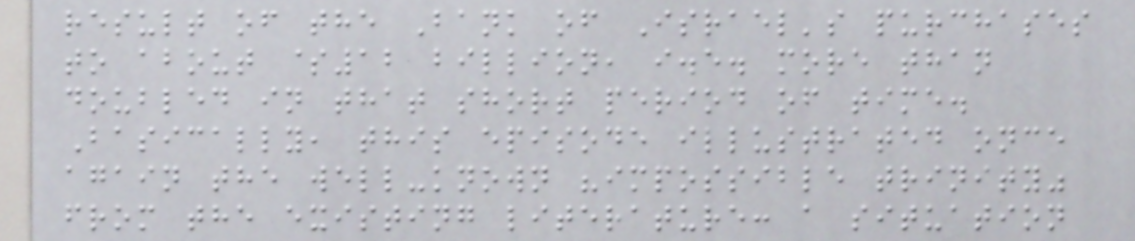result of the Bank of Israel's purchases
to about $12 billion, i.e. more than
doubled in that short period of time.
Basically, this episode illustrated once
again the well-known "impossible trinity"
from the existing literature: a situation
